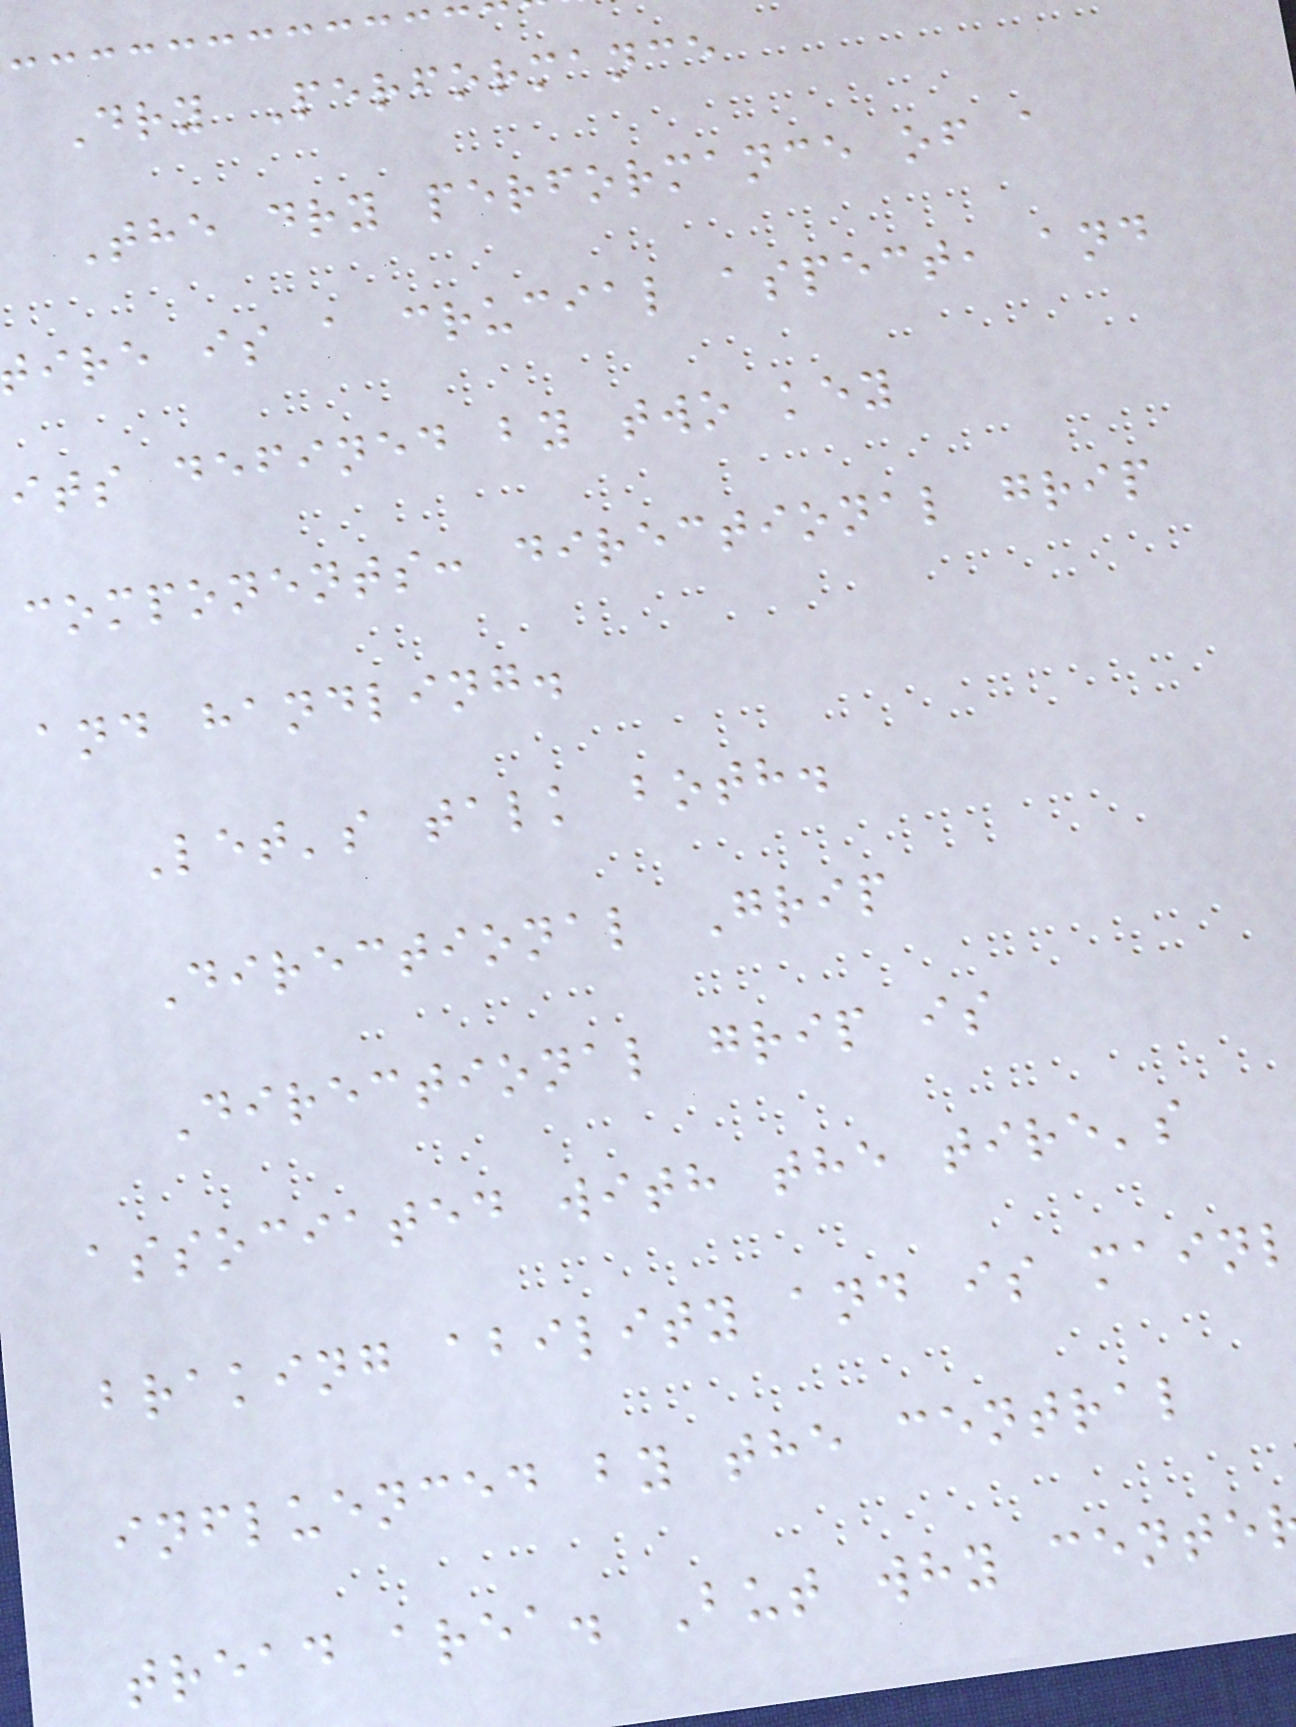Dry Performance
The dry performance of a
ire is a crucial aspect, and
its defined by two key
components: directional grip
and handling.
Let's talk both.
Directional Grip
Directional grip is
associated with the tire's
braking ability and is mainl
influenced by the central
tread area. But why cente
